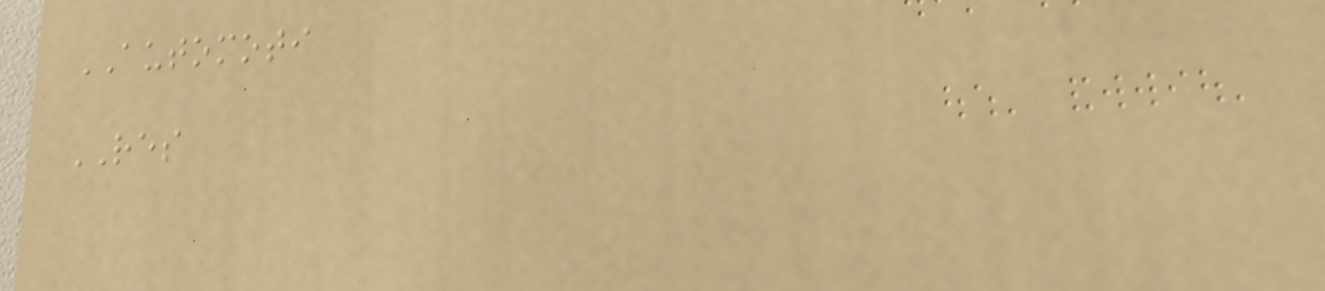AUTOMOTI
RES
